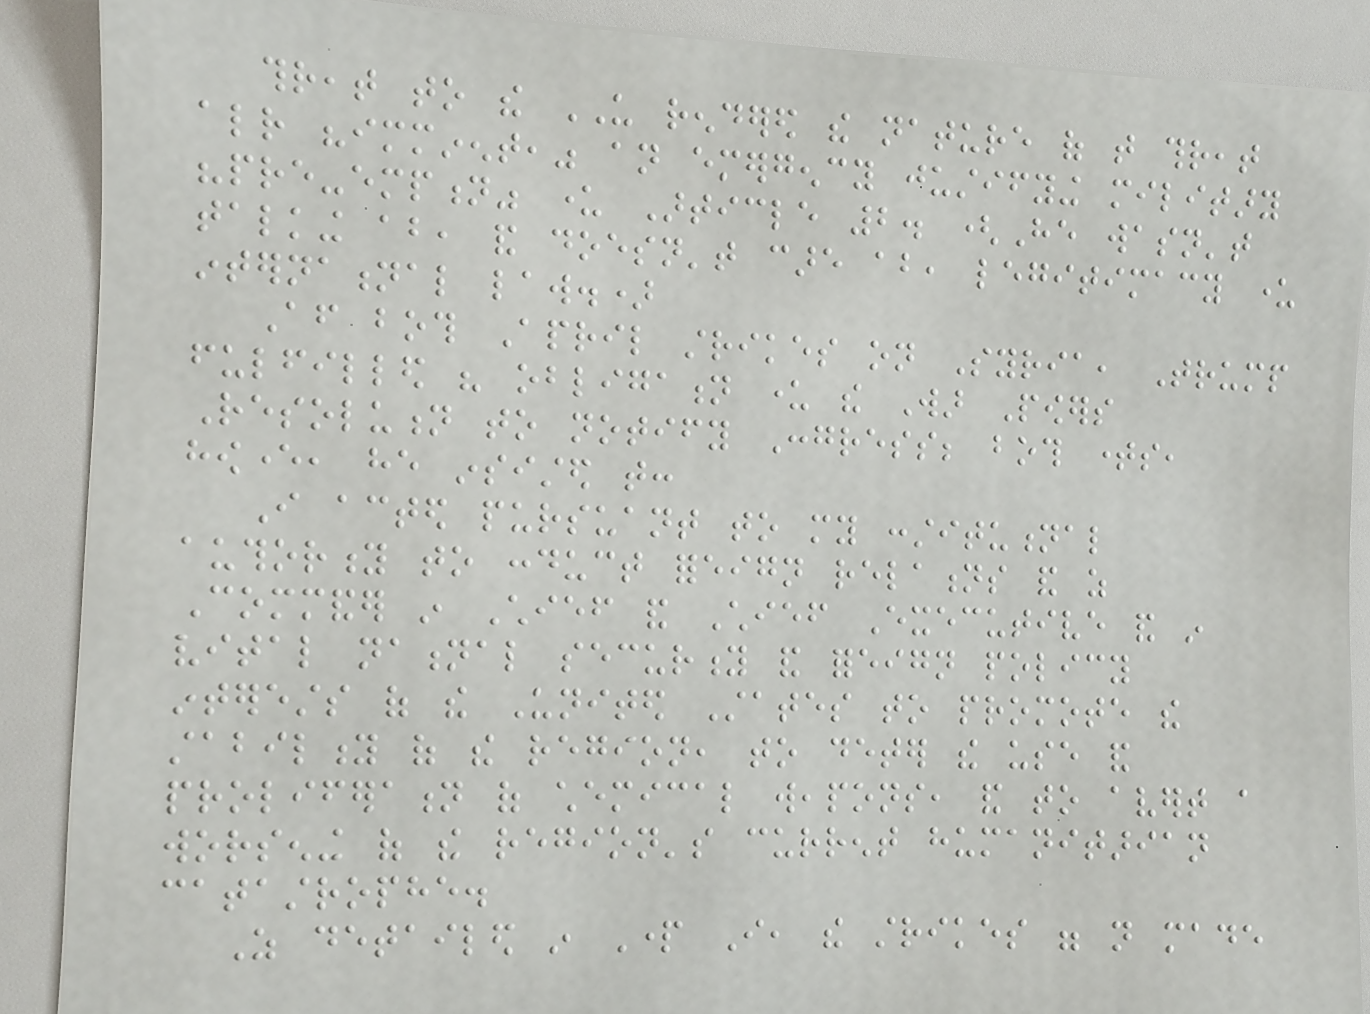threat to the US rendered the nature of that threat
already "imminent," an emergency justifying military
"pre-emption" under Article 2. (He wasn't
talking about, and doesn't care about, legitimacy under
international law.)
After both April strikes on Syria, Trump
fulfilled his obligation under the War Powers
Resolution to notify Congress; both times,
however, he insisted that:
I acted pursuant to my constitutional
authority to conduct foreign relations and as
Commander in Chief and Chief Executive and in
vital national security and foreign policy
interests of the United States to promote the
stability of the region, to deter the use and
proliferation of chemical weapons, and to avert a
worsening of the region's current humanitarian
catastrophe.
As detailed in Part I, the strikes were not made
